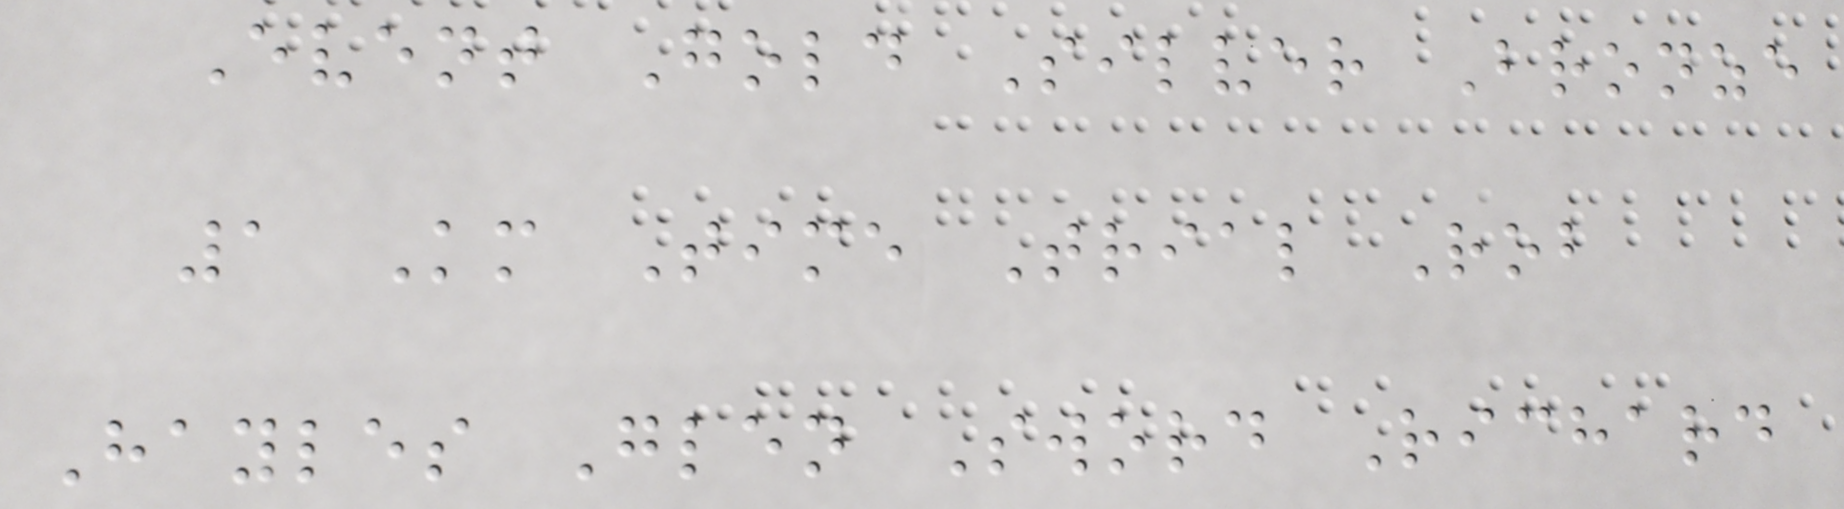Event Gold Silver Bronze
1 Km Time Trial Rob
Hayles Glen Sword Richard
